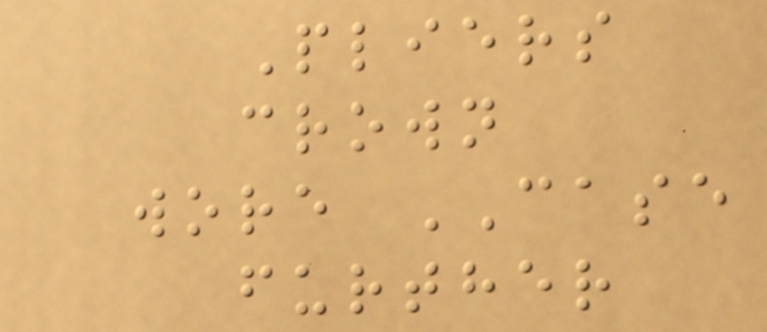Pliers
crown
wore CASE
further
